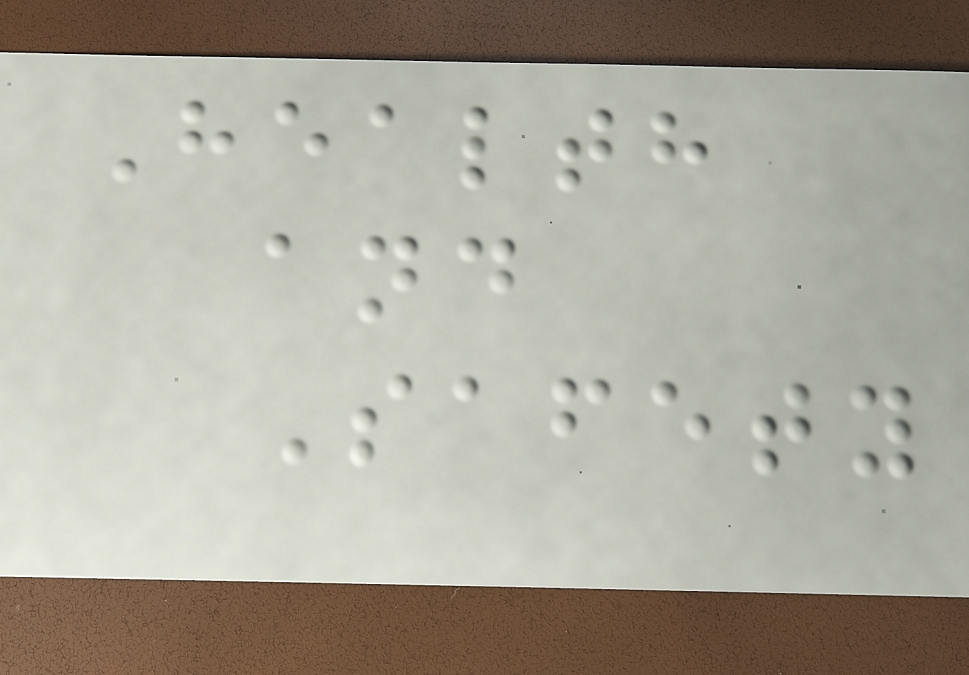Health
and
Safety
